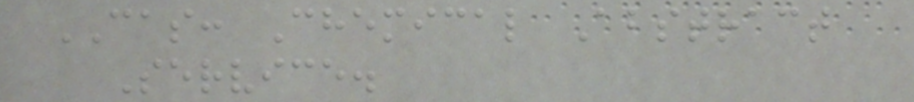CAS: Chemical Abstract
Service.
